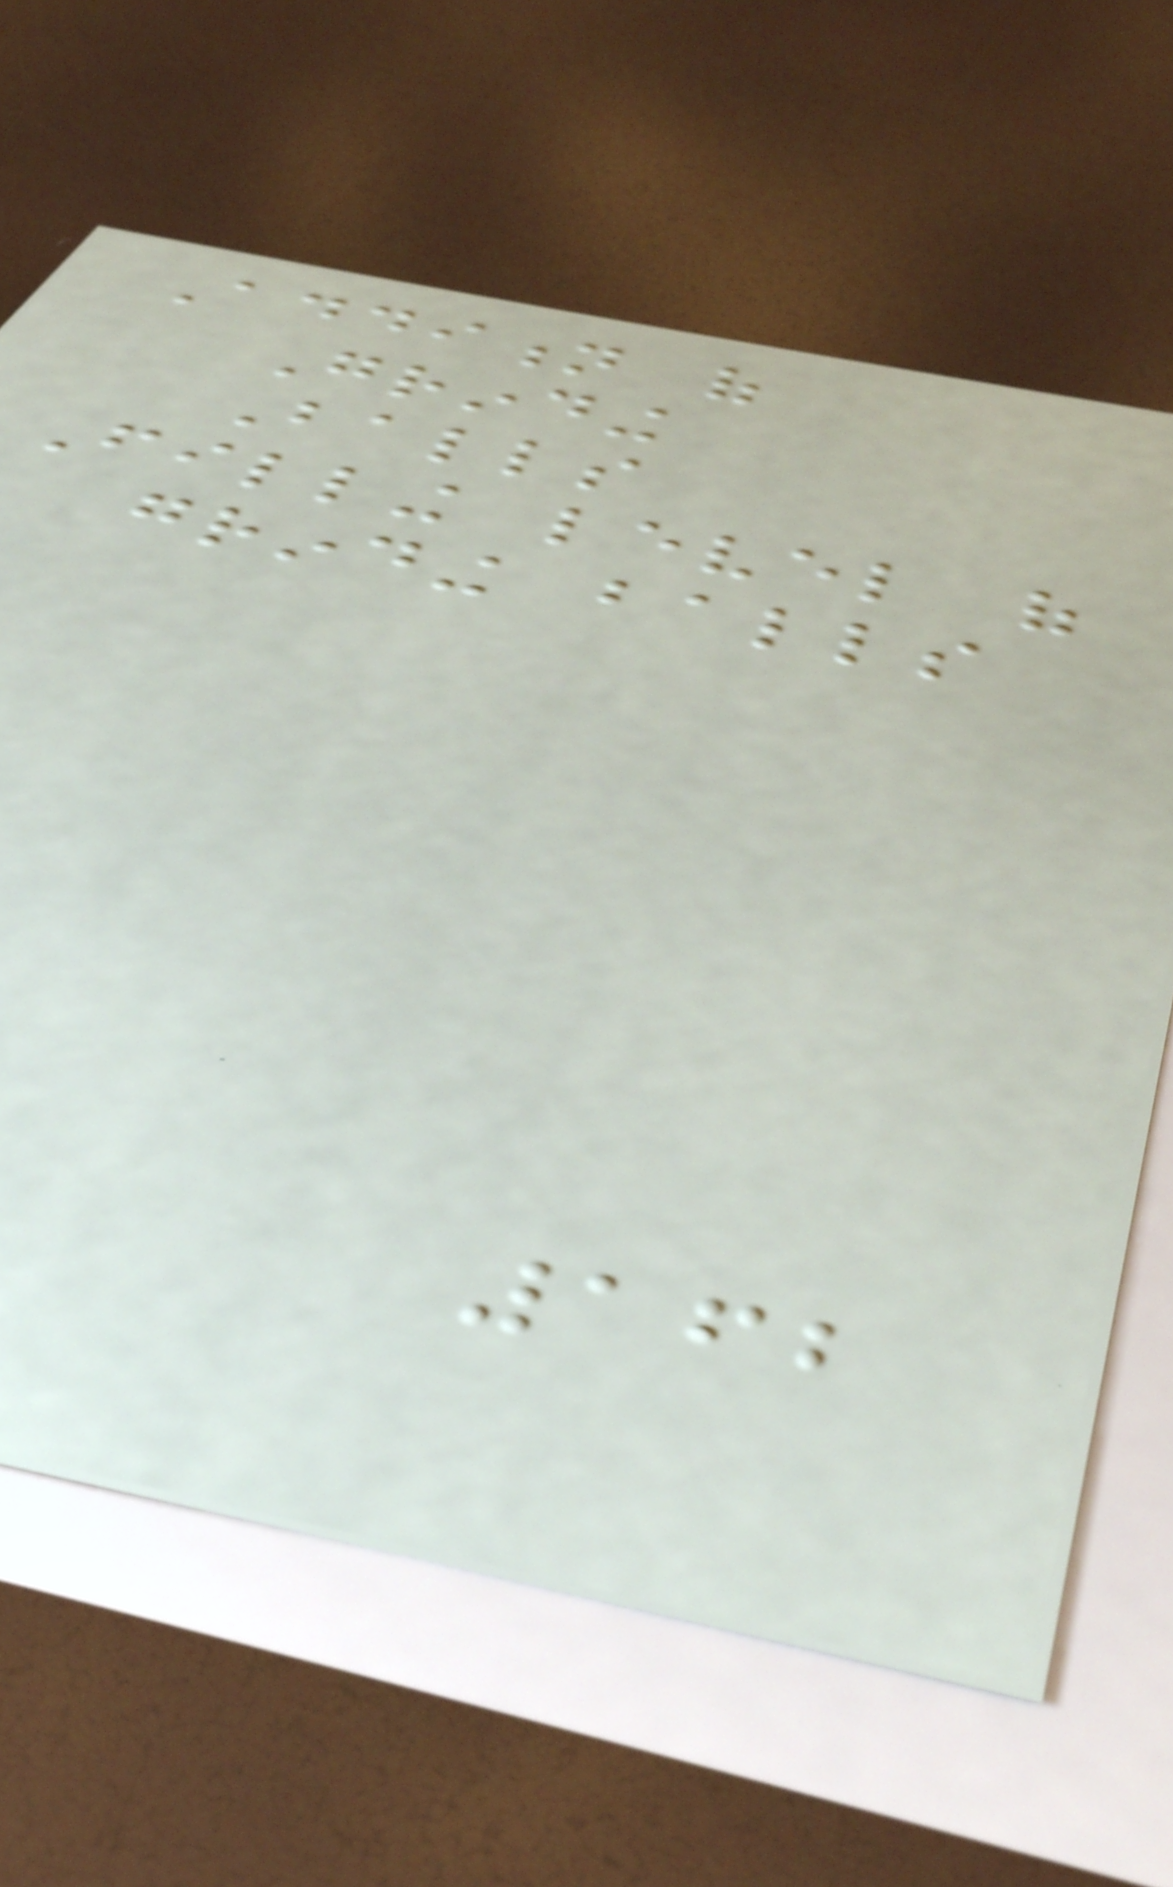Addition of
Grinding
Balls
Filling level of
grinding balls
162
